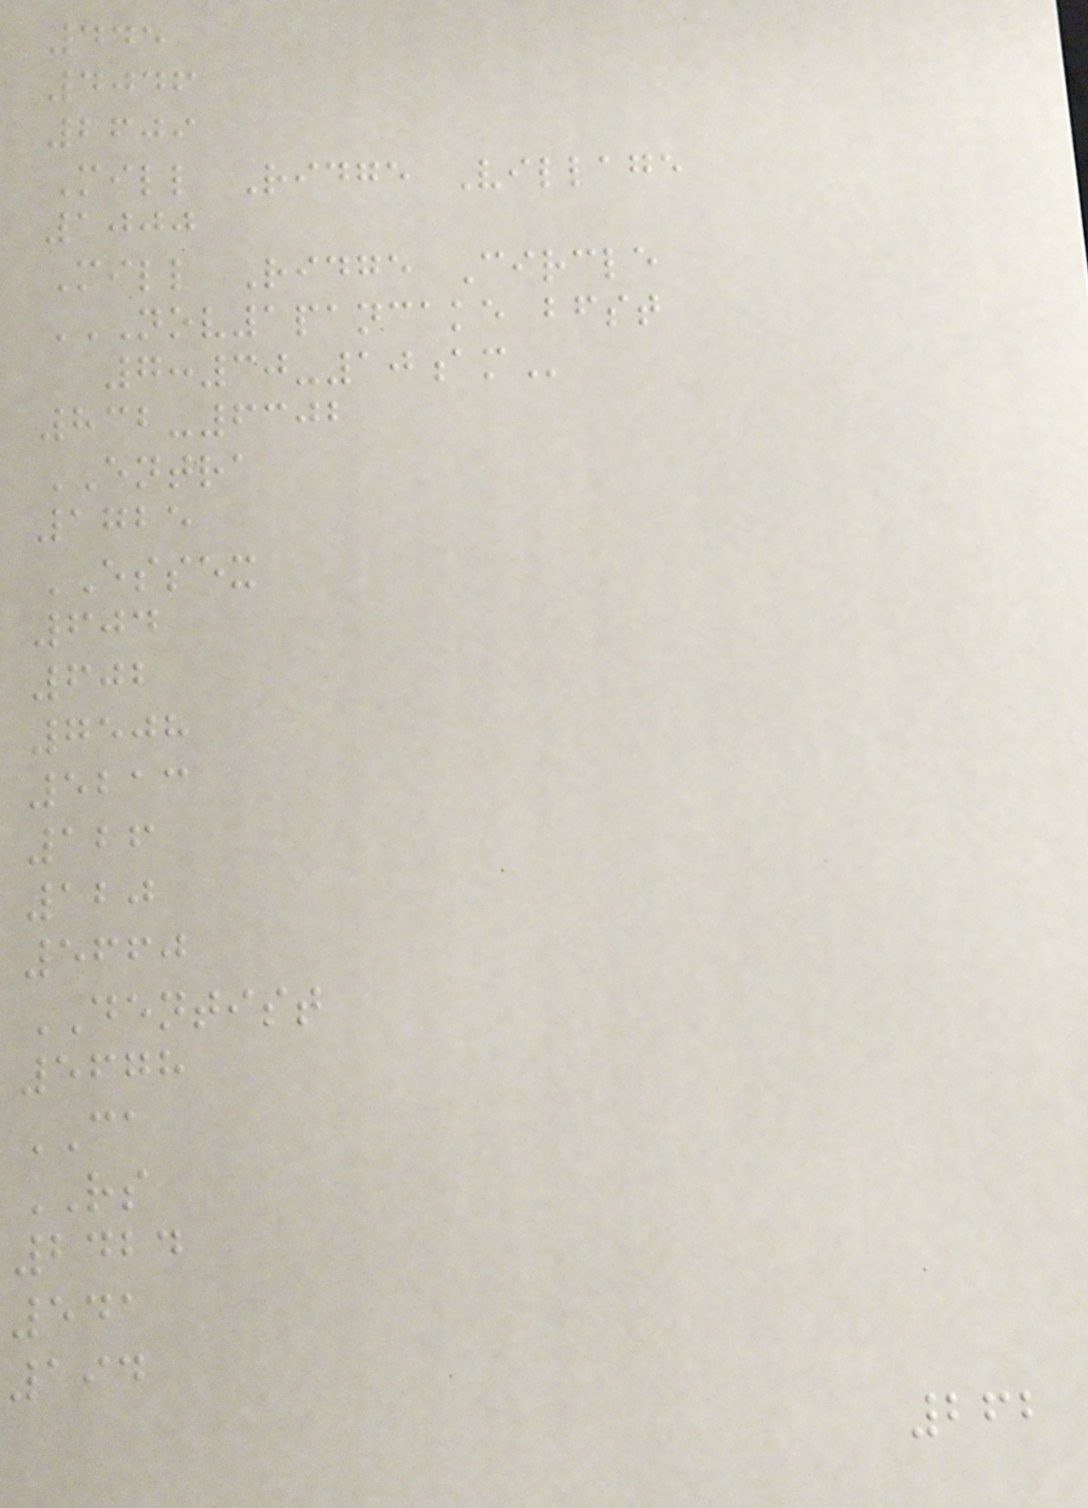445
4046
2609
Mill Ridge Village
1000
Mill Ridge Circle
NOV1PANCAKE BFST
7:30-10AM
832-6302
ENTRA
1725
ESSEX
604
602
7508
5213
126
120
5660
DENTIST
5678
CA
RS
2424
541
194
262
